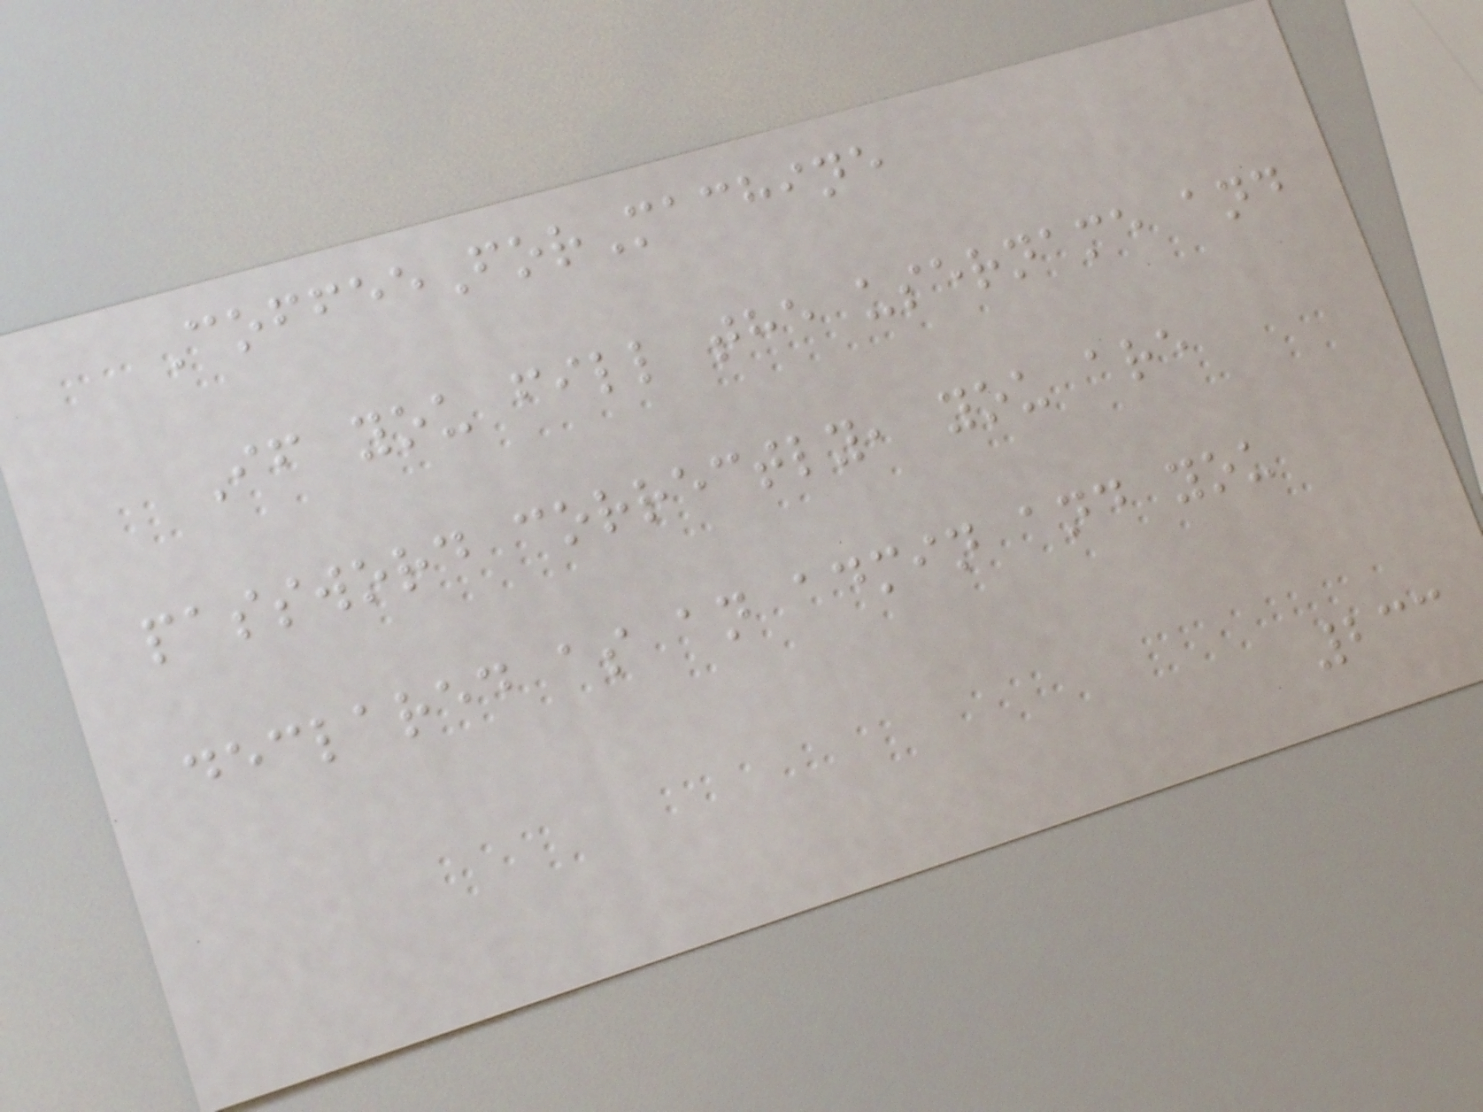CoffeeForMachine
If you fill the username and
password correctly, you are
declared as an admin and you
233
